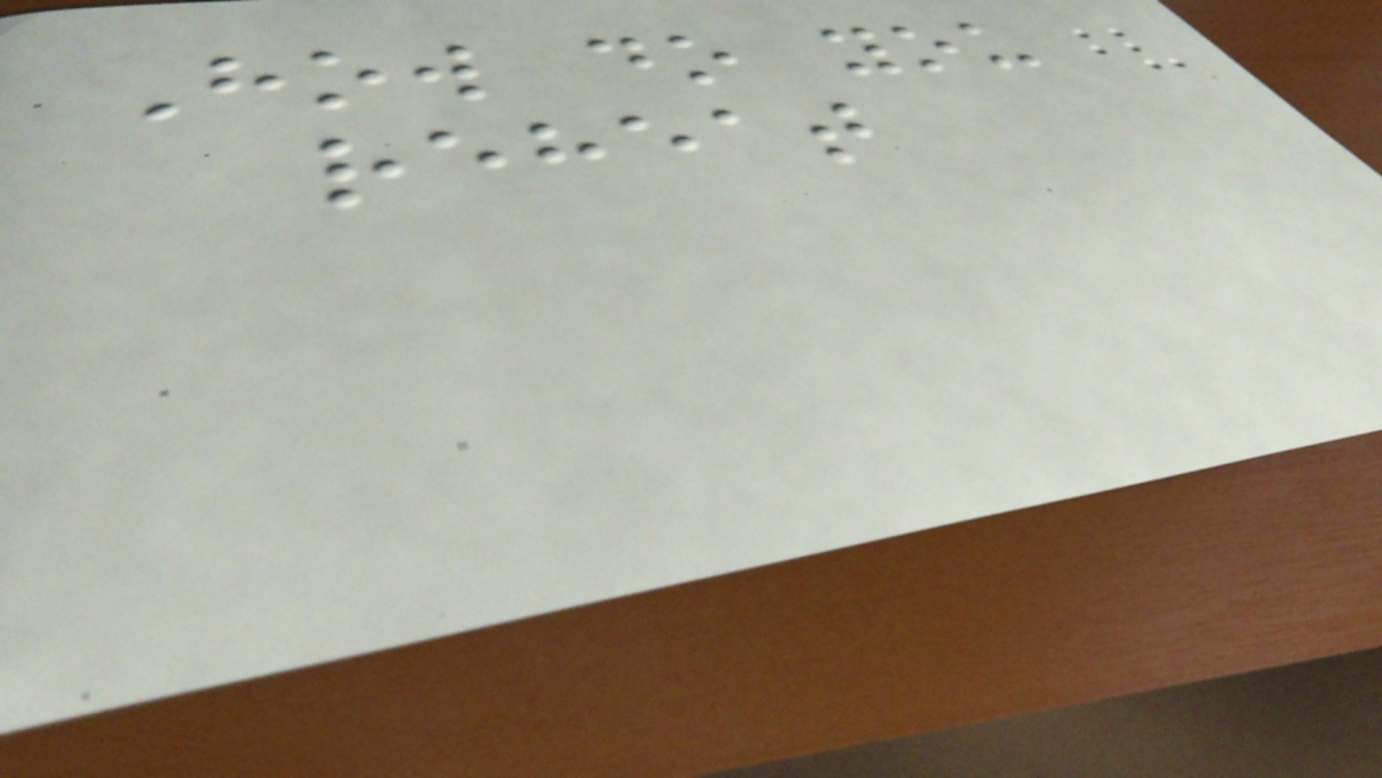How do you
reheat
